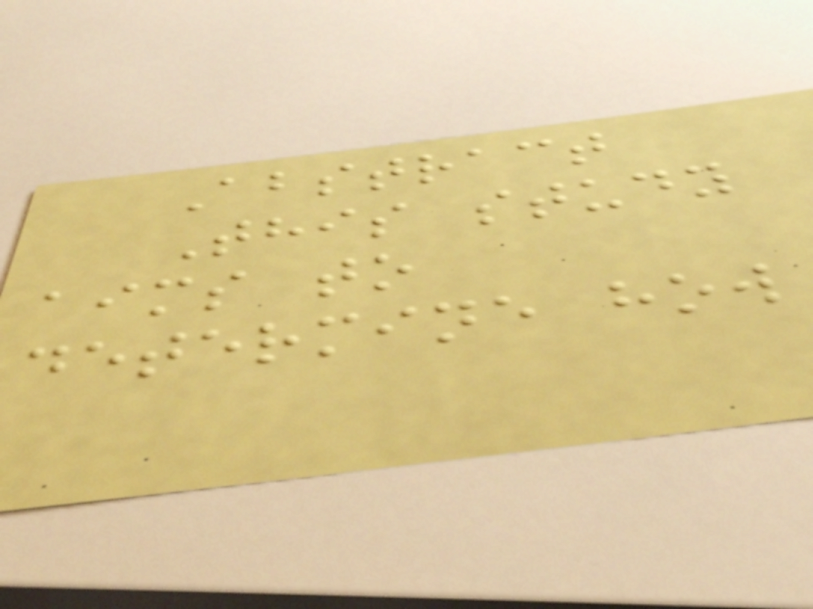Abstract
This study
aims to
determine how
